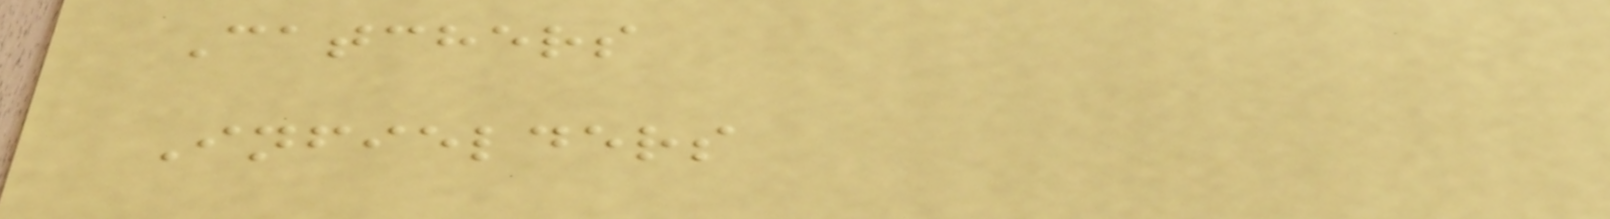Catchers
Infielders
